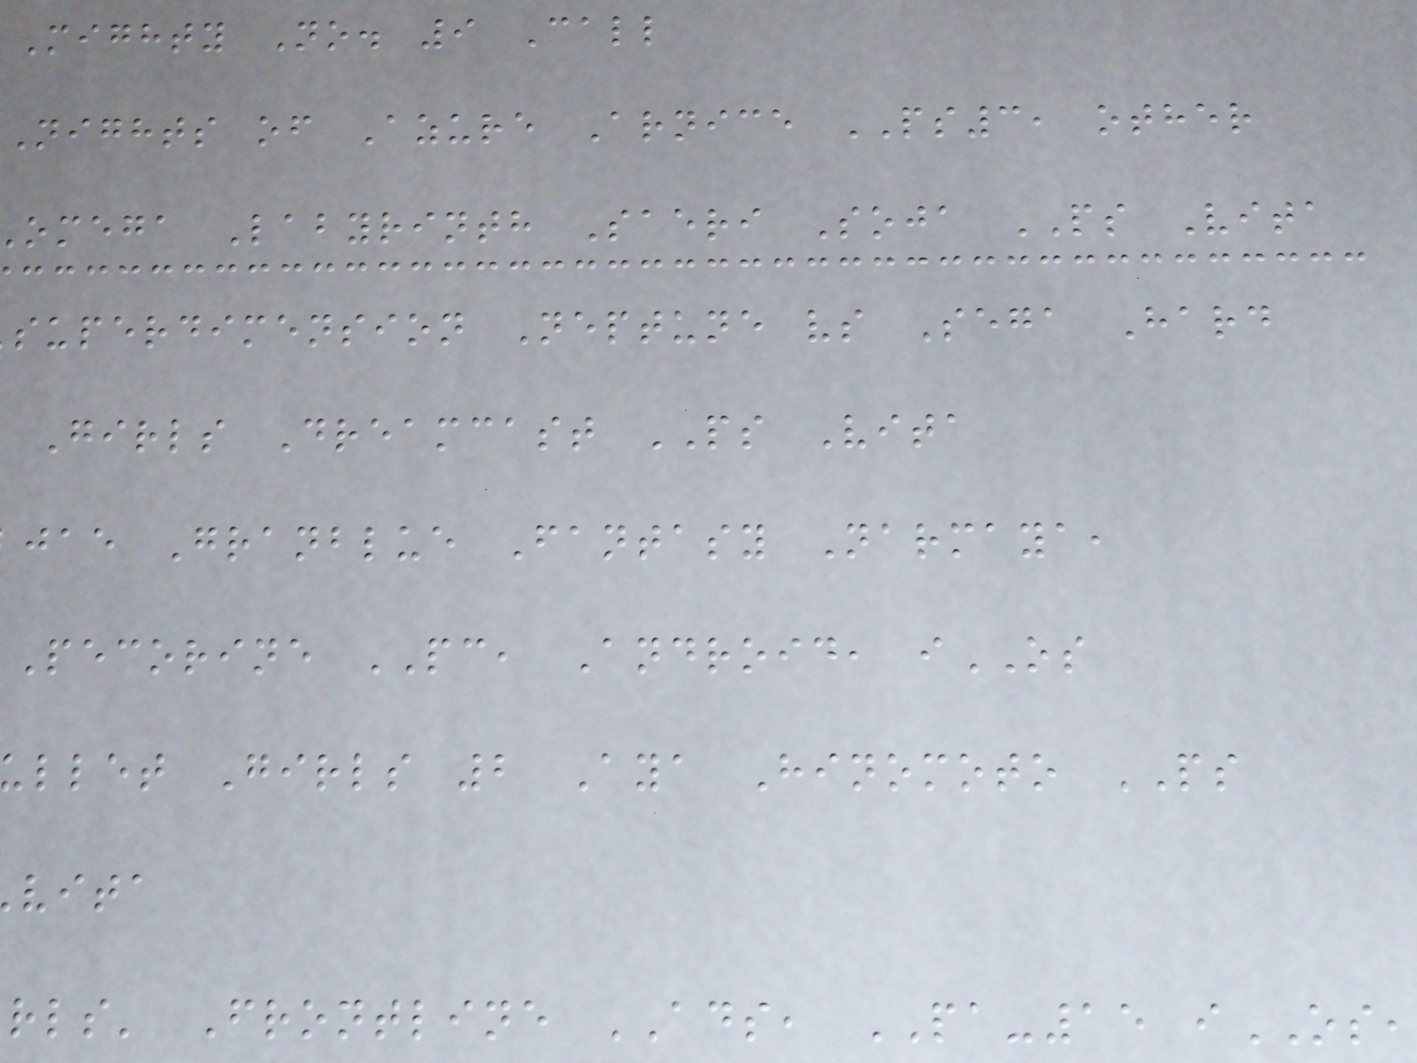Mighty No. 9 Call
Nights of Azure Arnice PS3, other
omega Labyrinth Saeri Soja PS Vita
superdimension Neptune vs Sega Hard
Girls Dreamcast PS Vita
jae Granblue Fantasy Narmaya,
Pecorine PC, Android, iOS
llet Girls 2 Aya Hinomoto PS
vita
rls' Frontline ADS, PA-15 iOS,
